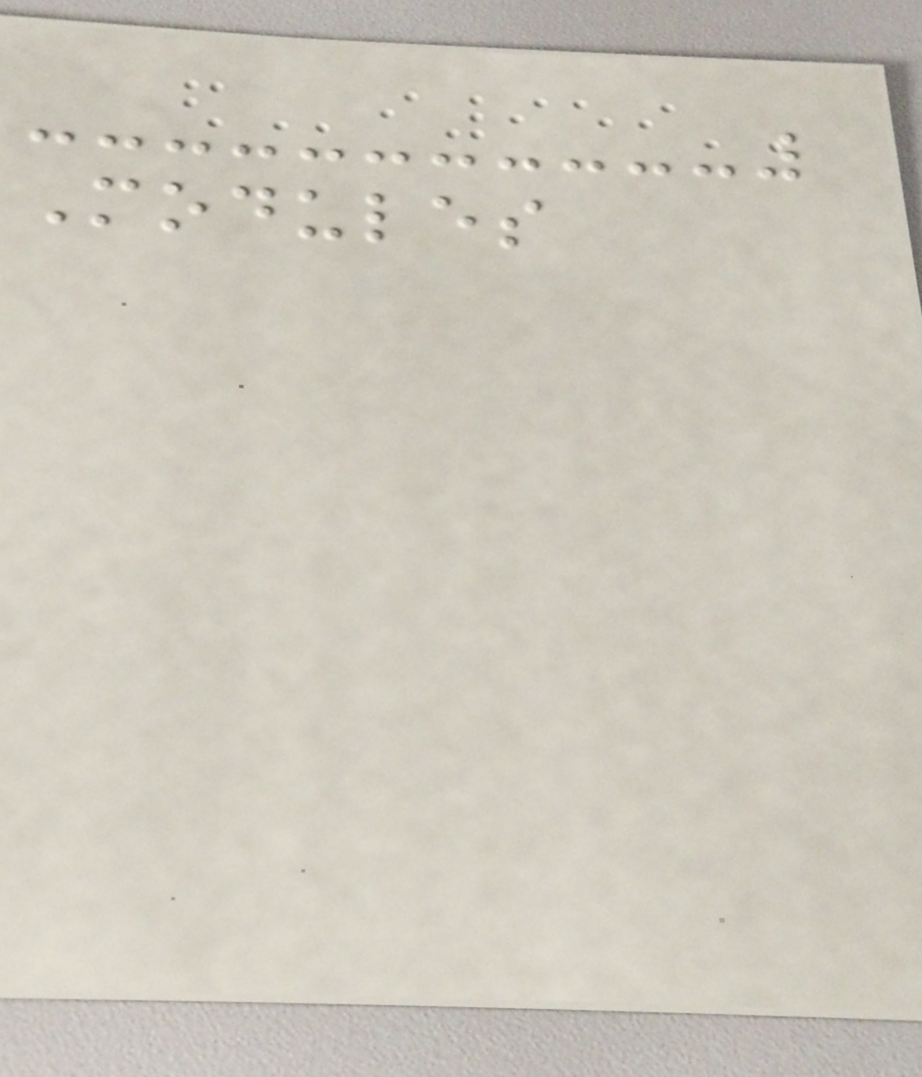Modules
